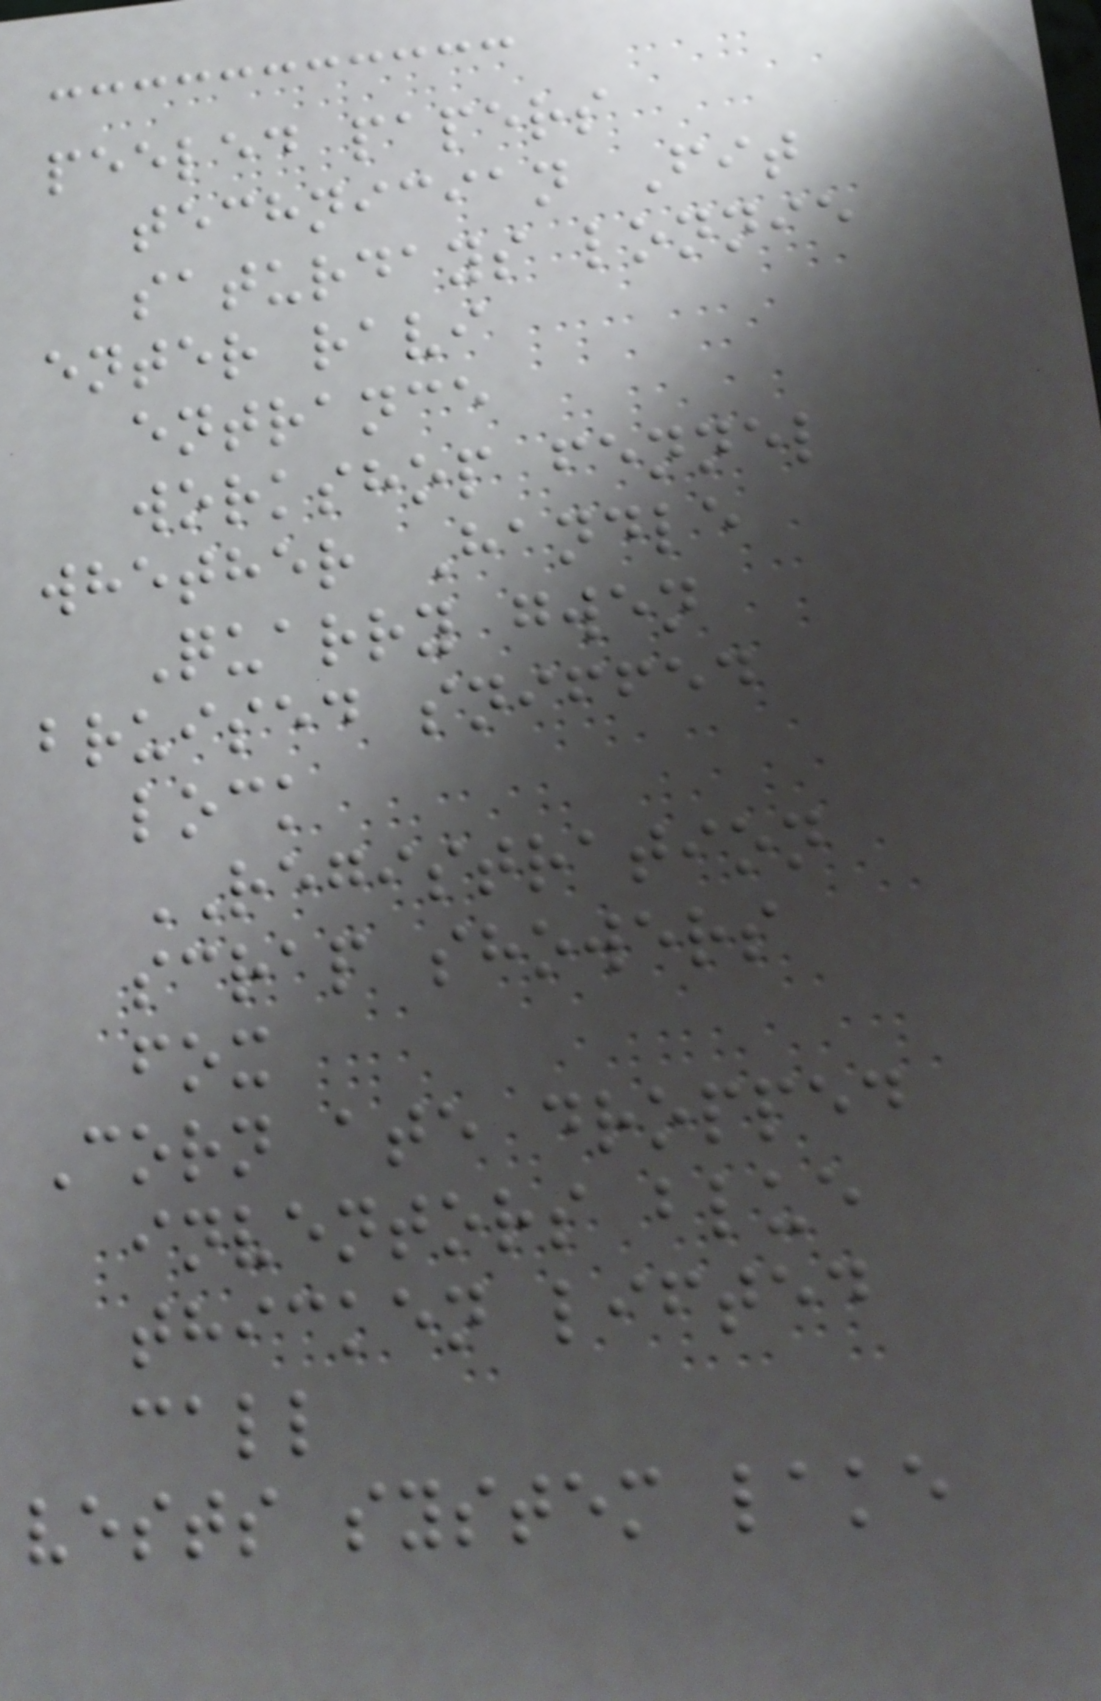peeled papers
technician Fit
saturdays lonnie
enter ravi
entrance
workshop fennel
whether Handle
Quarry gwen
bruised sniffed
lock
REGISTRATION
scrap showers
fox
Corn ate dropped
inventors blue
thicken lifted
call
vests system lake
